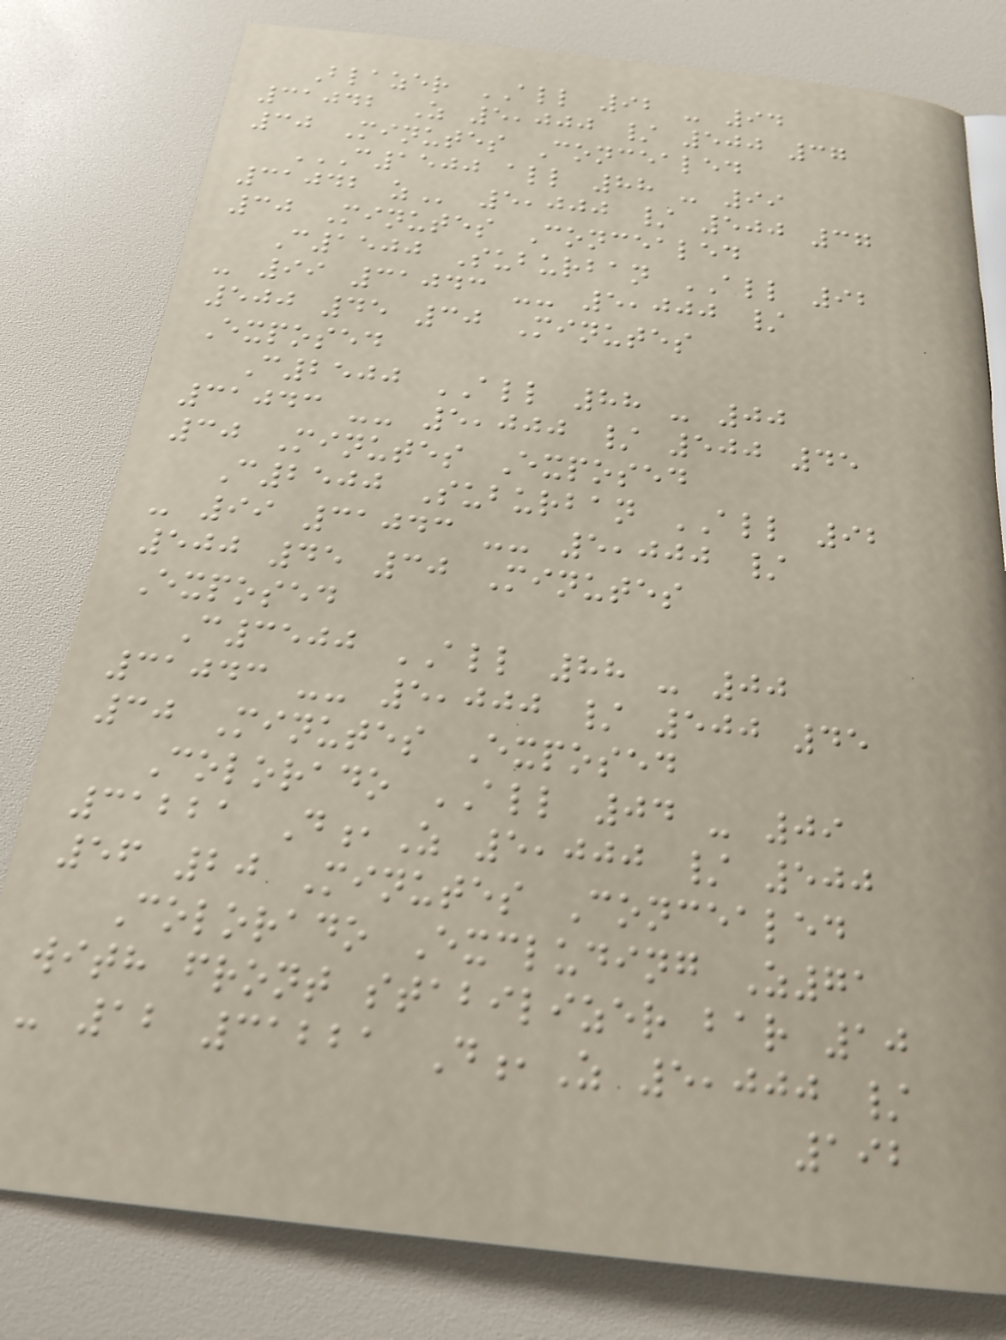Blazer ALL 92 - 94
31042 Z 5,000 / 500 37
30 Minutes Concealed
C1500 ALL 88 - 99
31042 Z 5,000 / 500 37
30 Minutes Concealed
C1500 Suburban ALL 92
- 99 31043 -- 5,000 /
500 45 30 Minutes
Exposed
C2500 ALL 88 - 00
31043 -- 5,000 / 500 45
30 Minutes Exposed
C2500 Suburban ALL 92
- 99 31043 -- 5,000 /
500 45 30 Minutes
Exposed
C3500 ALL 88 - 00
31043 -- 5,000 / 500 45
30 Minutes Exposed
Colorado ALL 04 - 09
31221 D,Z 5,000 / 500
56 20 Minutes Concealed
Colorado Excluding Z71
with front stabilizer bar 10
- 12 31221 D,Z 5,000 /
192
